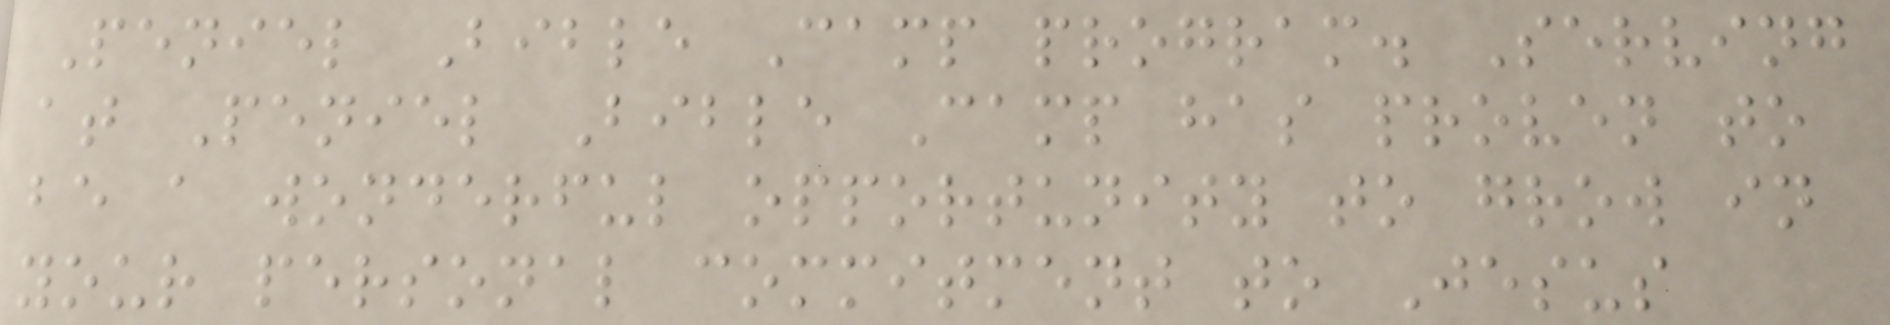Peniel Bible Camp program. Serving
at Peniel Bible Camp has proven to
be a wonderful opportunity to grow in
your personal commitment to Jesus
